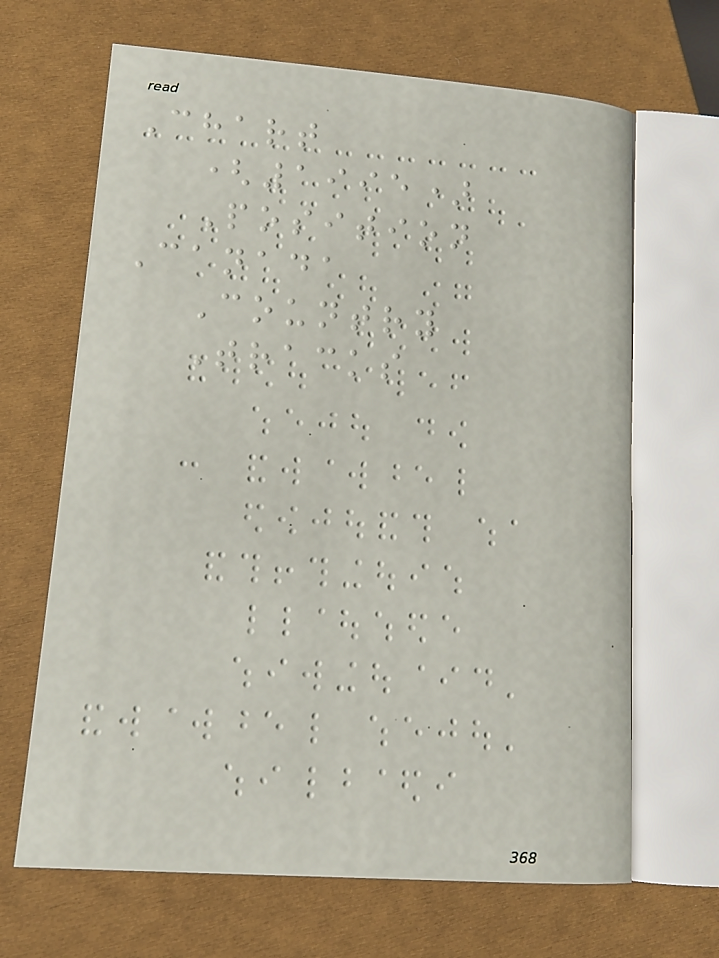Chart
(1995)
Position
Canada
Country
Tracks
